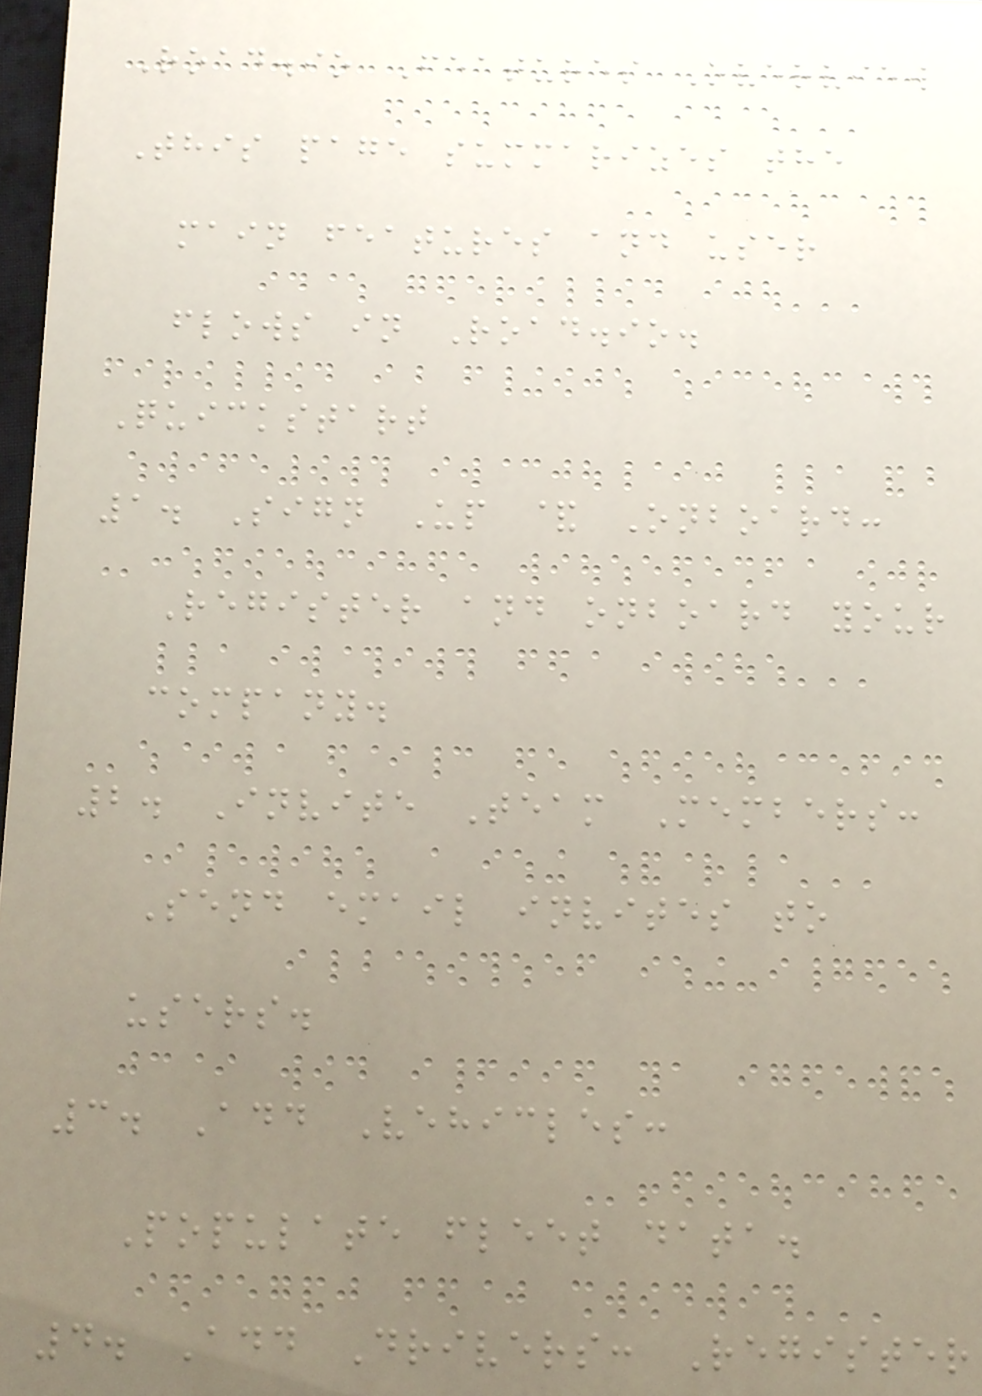Road.io Features Overview
This page summarizes the
main features and user
flows in Road.io.
Quickstart
1. Sign Up & Onboard:
Register and onboard your
company.
2. Invite Team Members:
Send email invites to
users.
3. Add Vehicles:
Populate fleet data.
4. Add Drivers: Register
